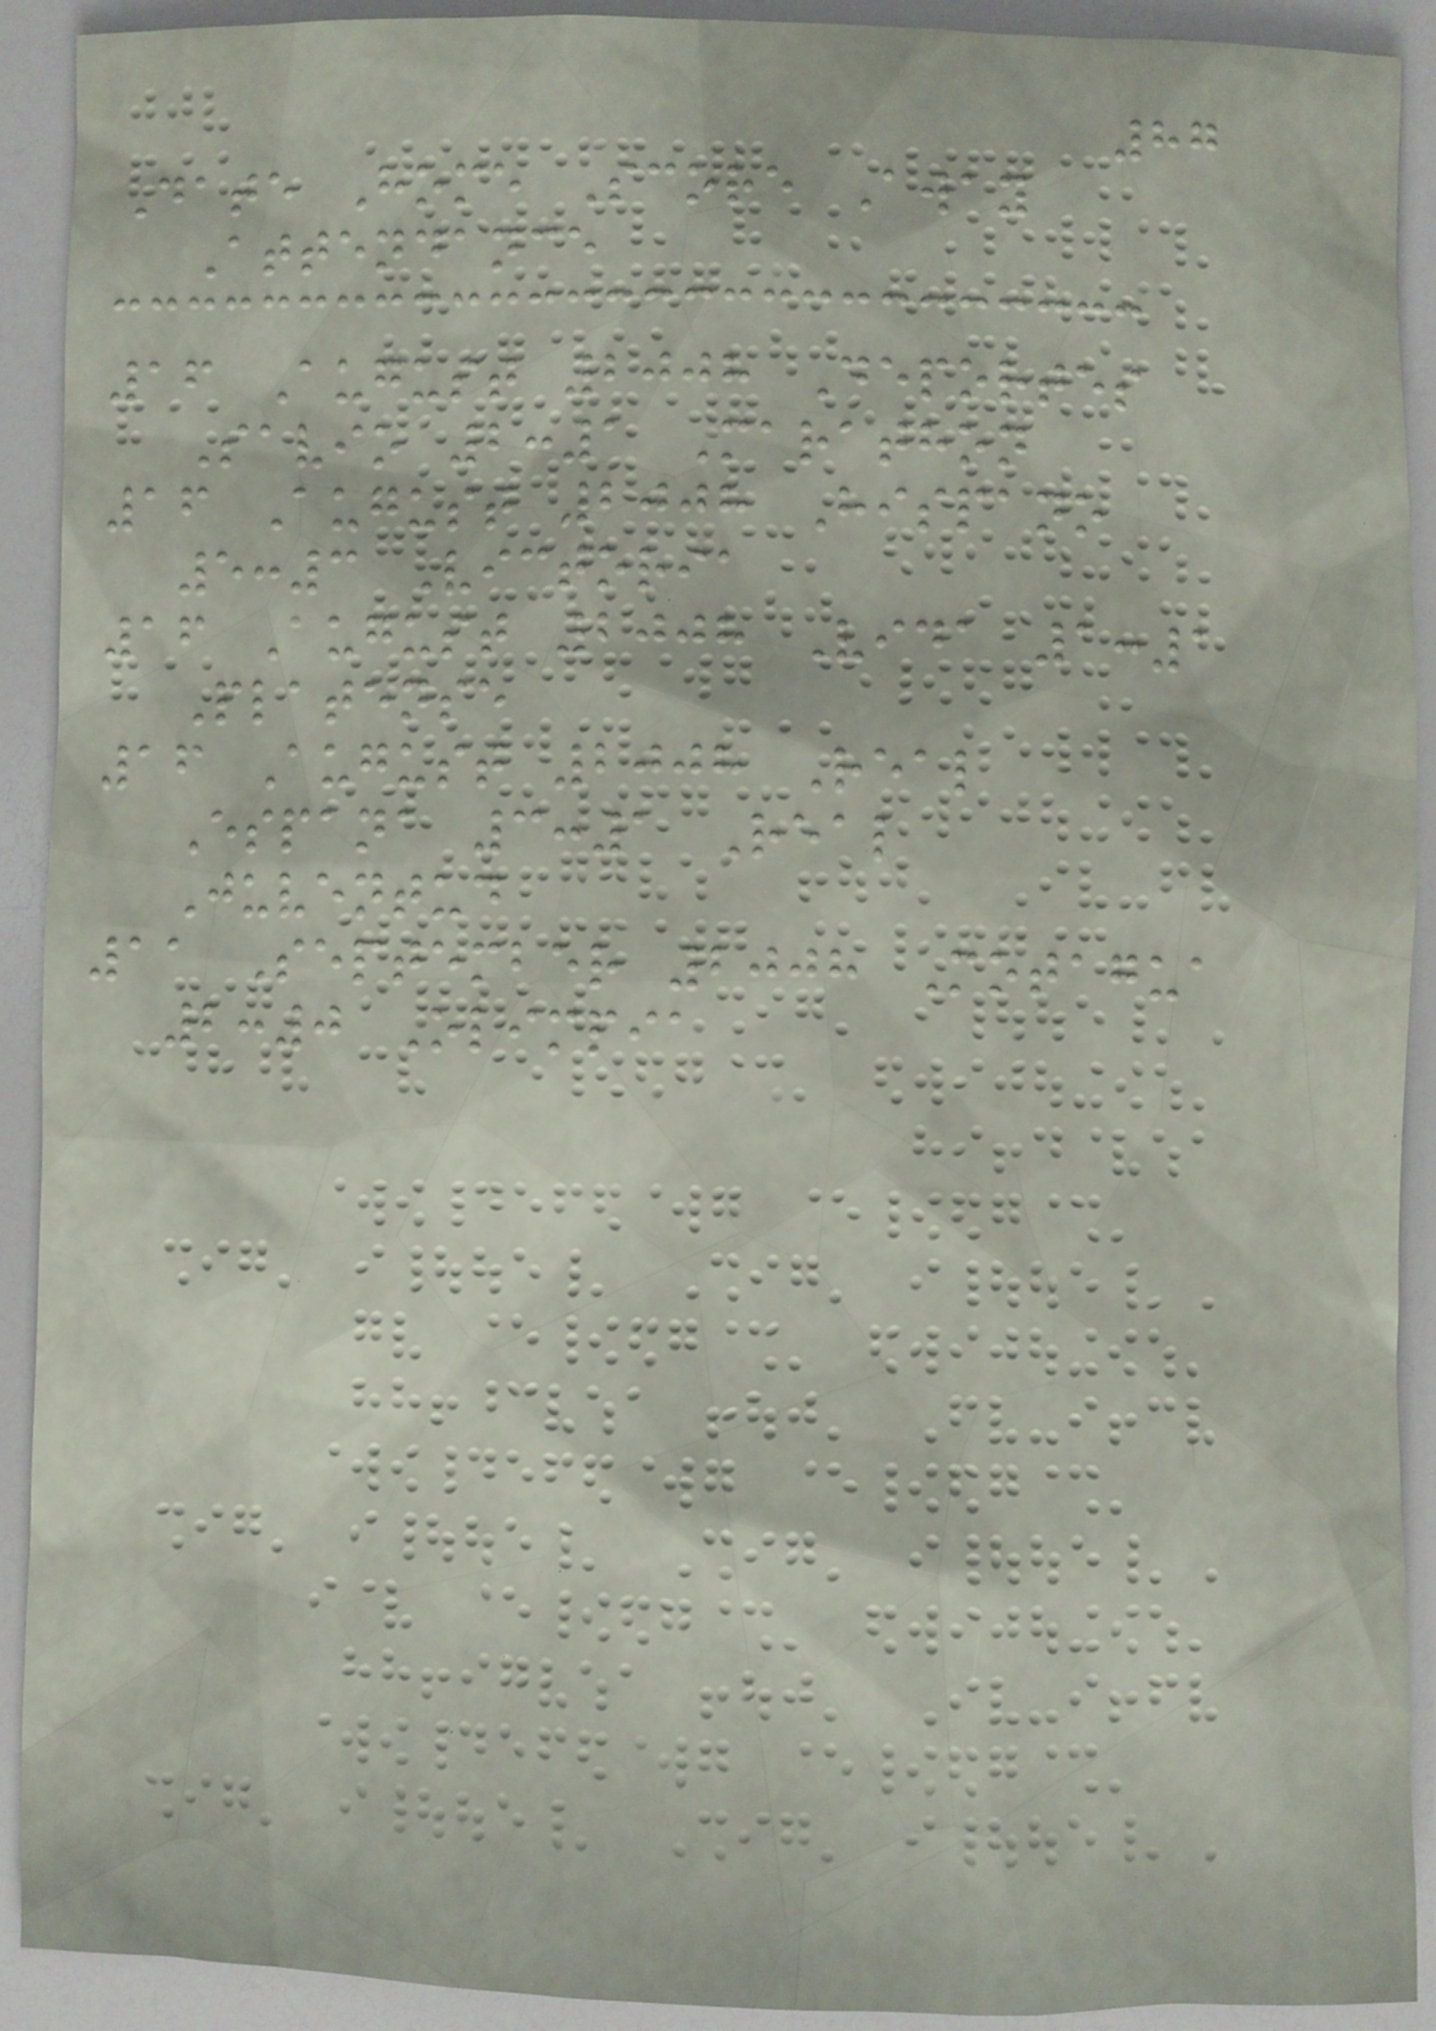87
Date Home Score Away
Attendance
16 August 2008 Deportes
Savio 2:1 Marathon
16 August 2008 Hispano
5:3 Victoria
16 August 2008 Vida 1:1
Platense
16 August 2008 Real
Espana 3:1 Real
Juventud
11 September 2008 Motagua
2:0 Olimpia
